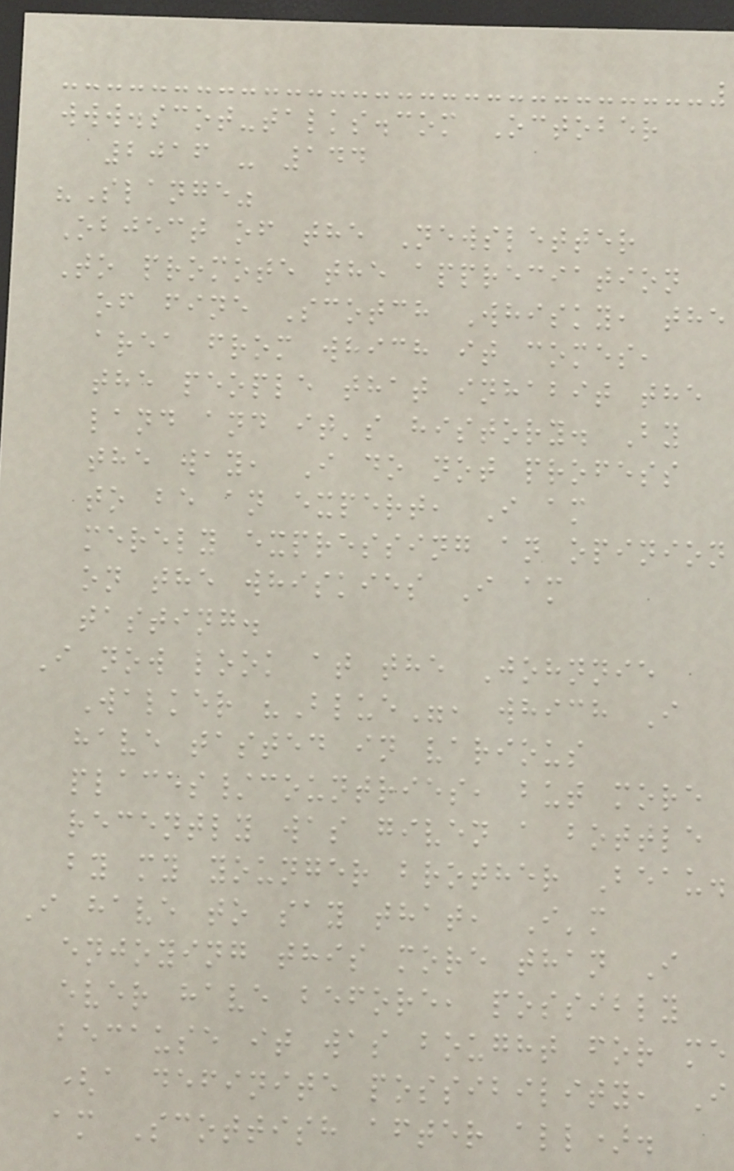www.scot-talks.com October
2016 - 144
"Slange"
Object of the Newsletter
To promote the appreciation
of fine Scotch Whisky, the
area from which it comes,
the people that inhabit the
land and it's history. By
the way, I do not profess
to be an expert, I am
merely expressing an opinion
on the whiskies I am
tasting.
I now look at the Johnnie
Walker "Blue", which I
have tasted in various
places/countries, but more
recently was given a bottle
by my younger brother Beau.
I have to say that, I'm
enjoying this more than I
ever have before, possibly
because it was bought for me
(a definite possibility, I
am Scottish after all).
